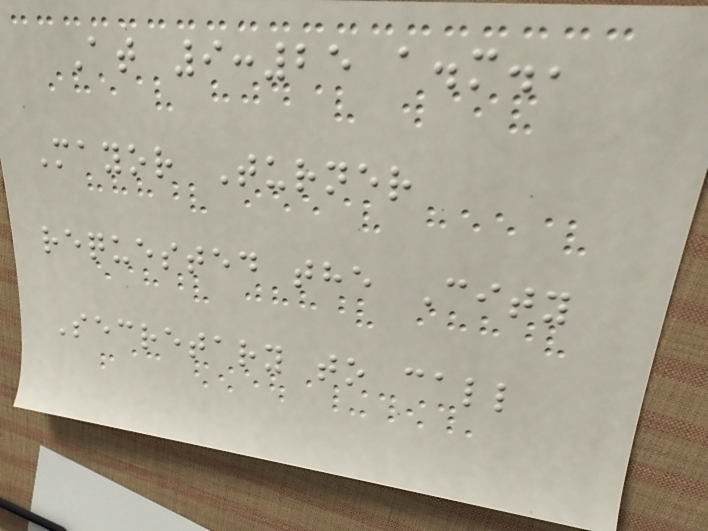At 9:25 a.m.,
Mayor Turner
requested the City
Secretary to call
